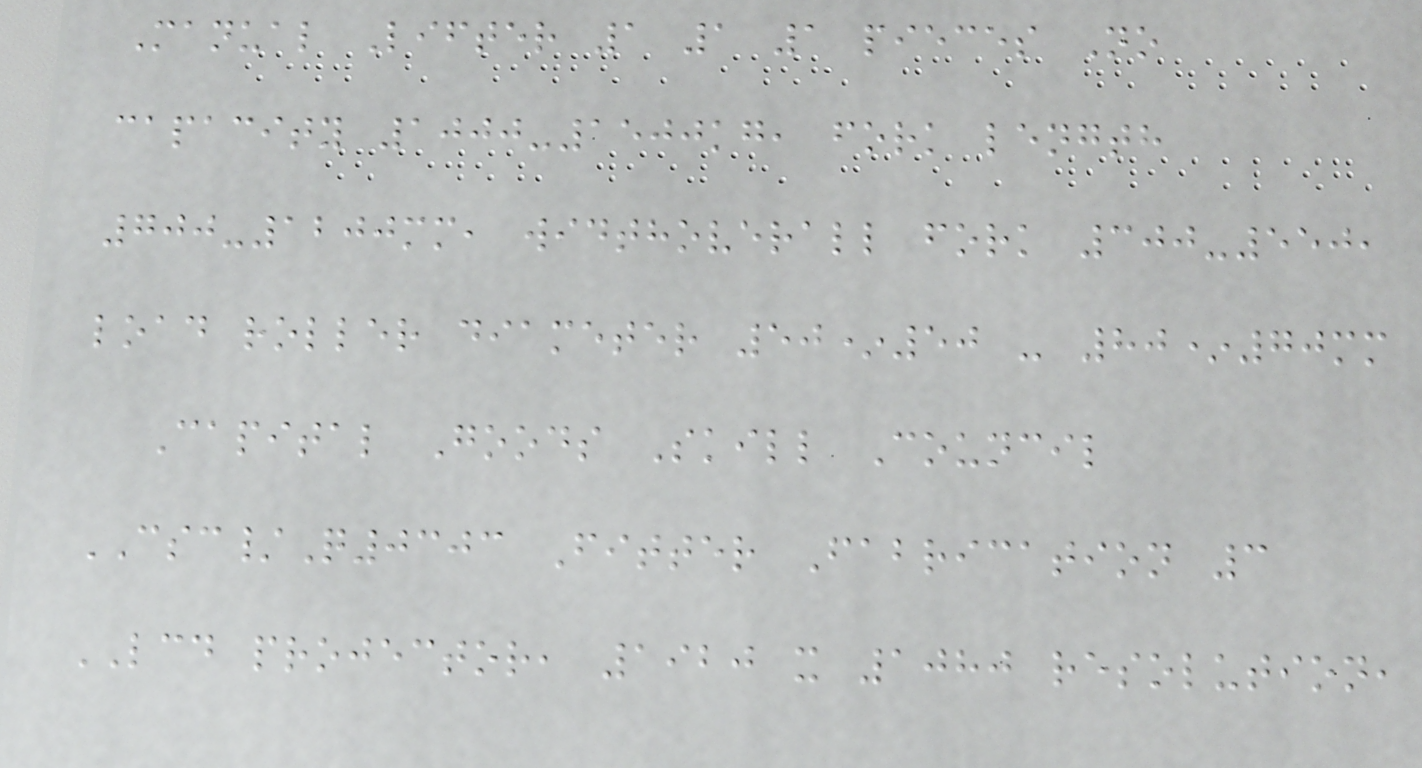Manual Lifter 1 1 1 pieces No
capacity 1000-1500kg, fork length
700-1200mm, widthoverall fork 300-550,
load roller diameter 50*50 - 80*70mm
Capital Goods Skill Council
CSC/Q0303 Fitter Fabrication 3
LCD projector, 1920 x 1080 resolution,
